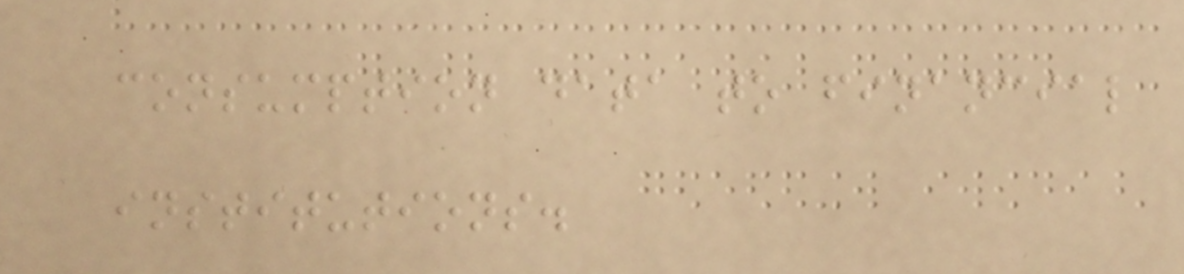consumption data to financial
institutions.
